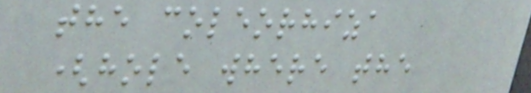the coleorhiza
(hole where the
